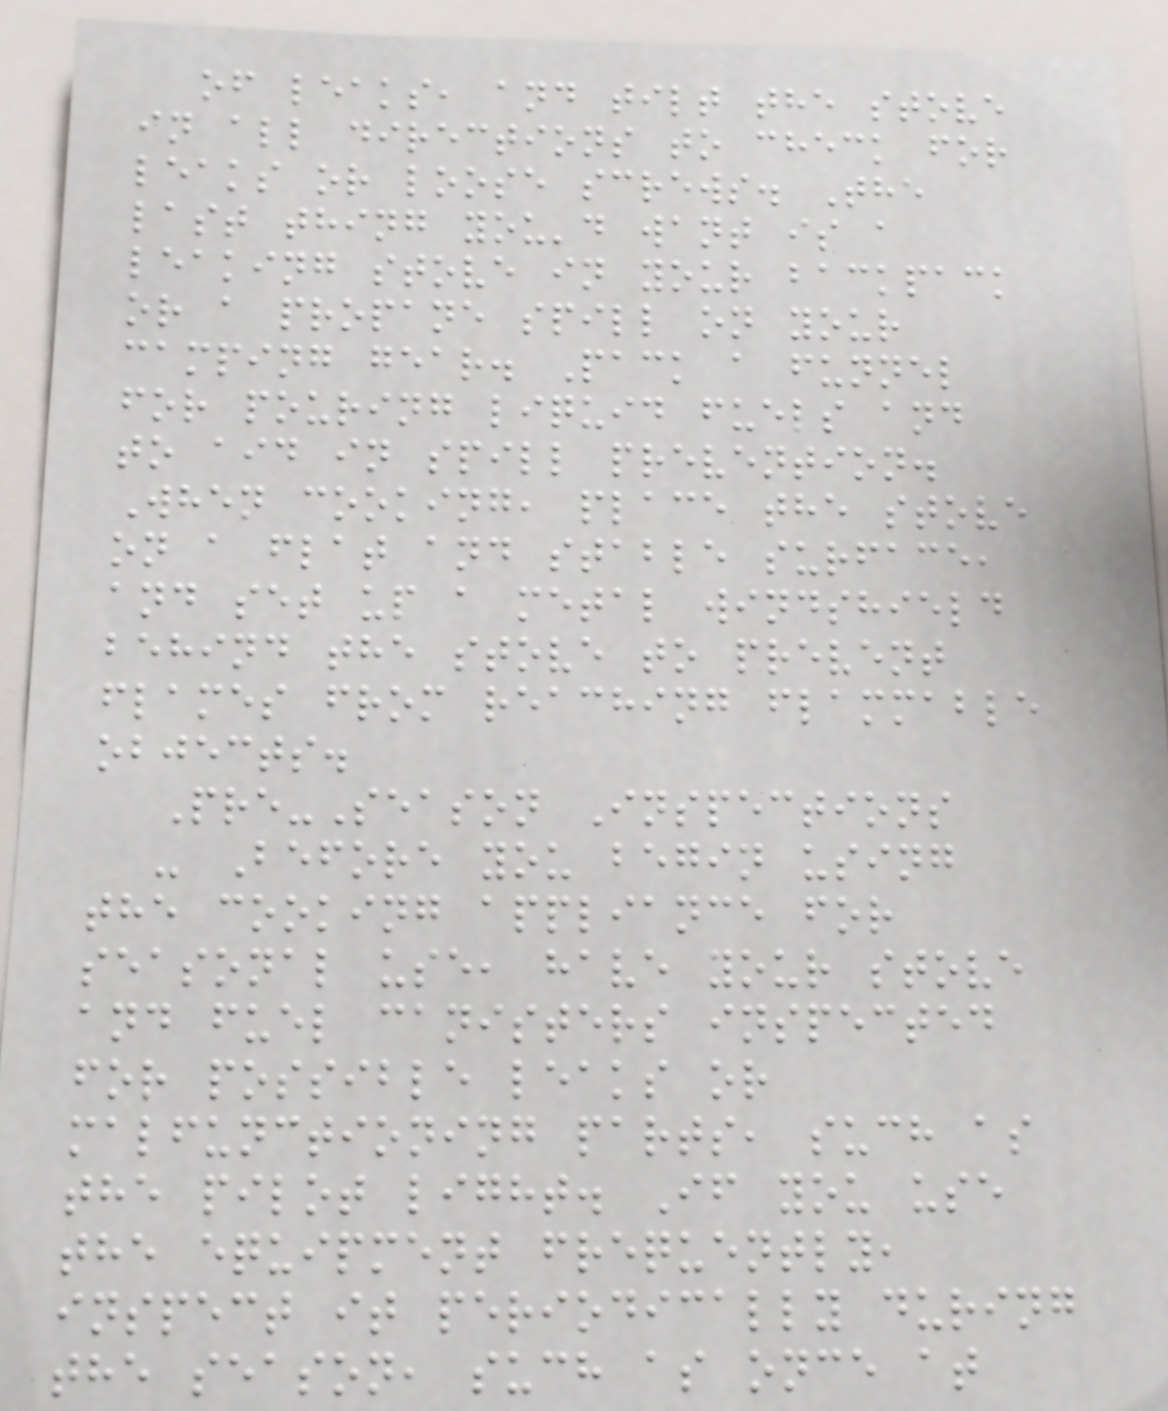of leaks, and tilt the stove
in all directions to check for
leaks or loose screws. The
last thing you'd want is a
leaking stove in your backpack
or a propane spill on your
camping gear. Pack a funnel
for pouring liquid fuels and
to aid in spill prevention.
When cooking, place the stove
on a flat and stable surface,
and set up a metal windshield
behind the stove to prevent
flames from reaching flammable
objects.
Pre-Season Inspections
- Before you begin using
the cooking appliance for
seasonal use, have your stove
and fuel canisters inspected
for possible leaks or
malfunctioning parts, such as
the pilot light. If you use
the equipment frequently,
inspect it periodically during
the season, such as once at
